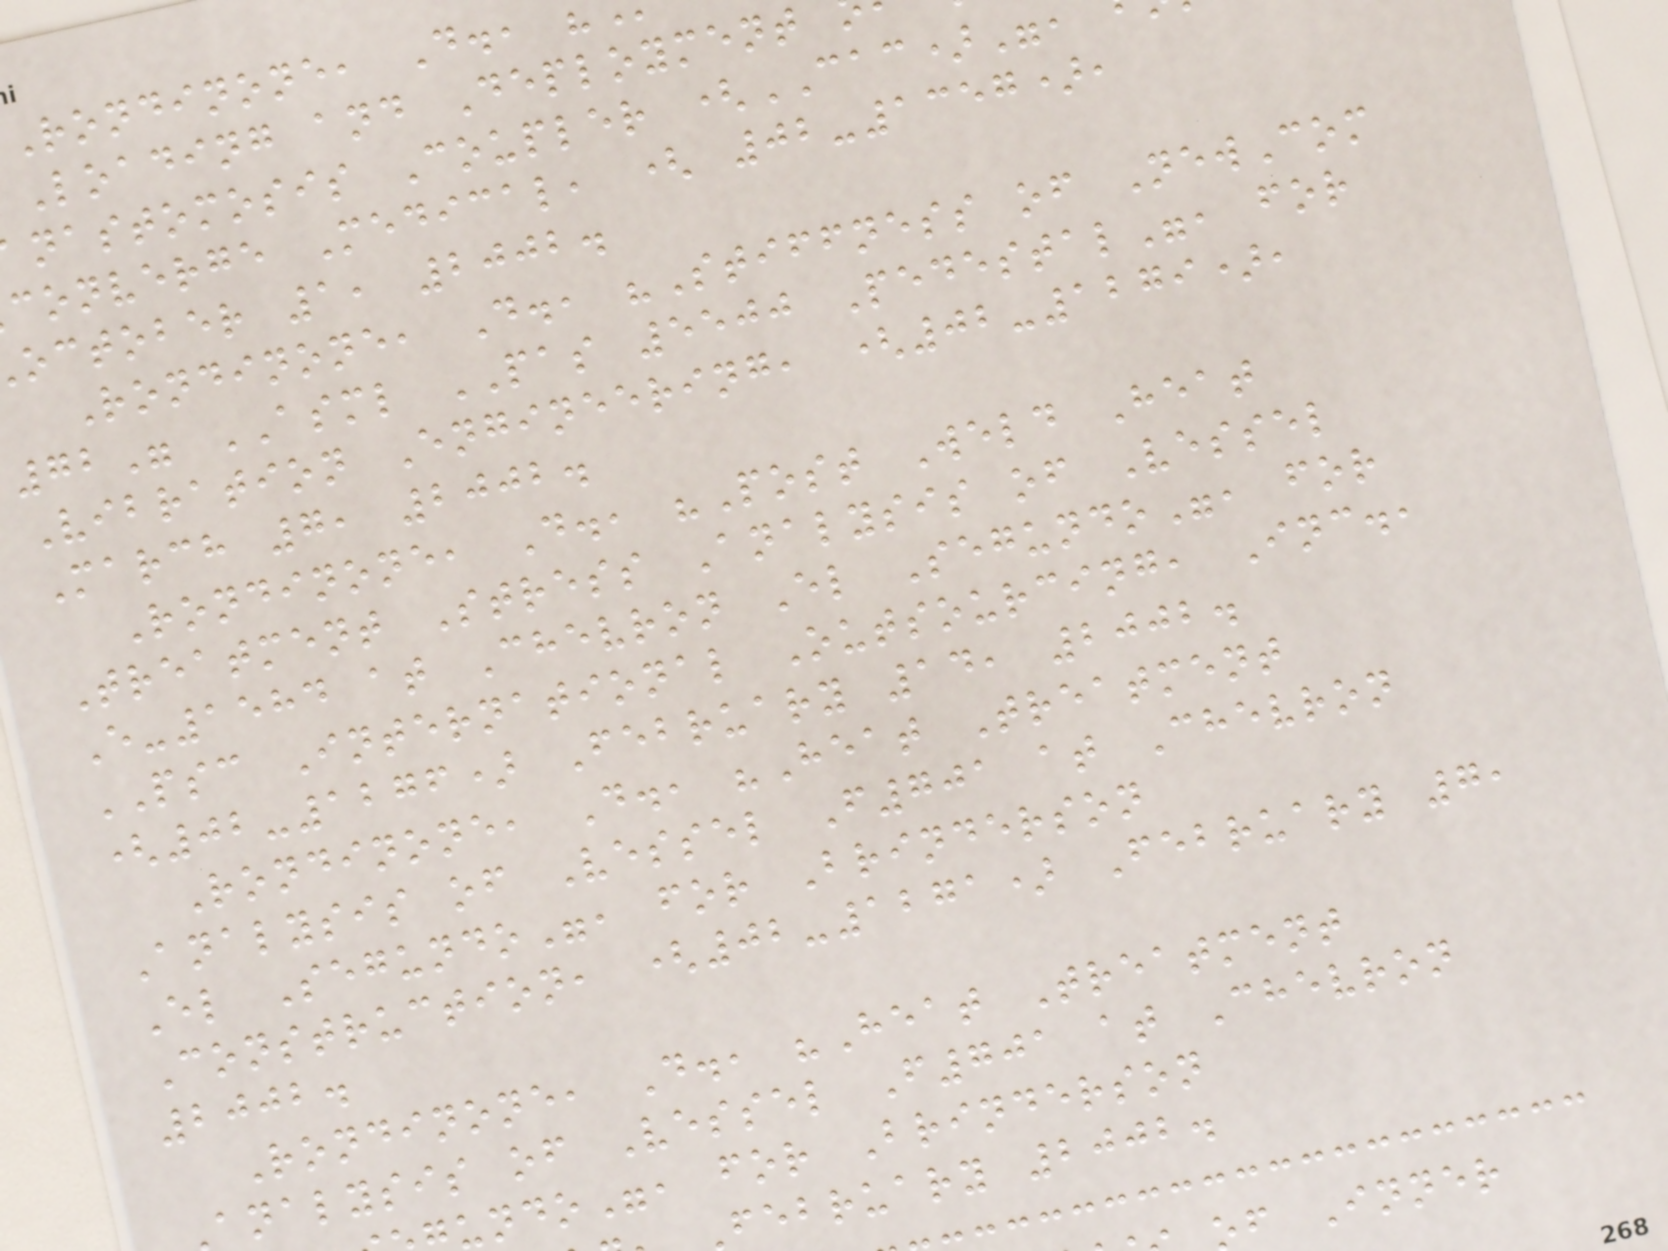Rondinone, D.,
Loading and Deployment
nastomosis Coupler (CAC)",
converge Medical, ( 02-1357),
october 1, 2002.
Rondinone, D., "Stiffness of NewCom
72" ASML PAS 5500 Pedestal", for
Vibration Engineering, (02-1279),
March 7, 2002.
Rondinone, D., "Post Weld Heat
Treatment Stress Analysis of Vessel
E-1584 at Chevron El Segundo", for
PSC International Outsourcing, Inc.,
(02-1276) February 14, 2002.
Rondinone, D., "Heat Treatment
Analysis of Vessel F701 at Chevron
El Segundo", for Brinderson
Construction, (02-1271) February 7,
2002.
Rondinone, D., "Heat Treatment
analysis of Vessel F701 at Chevron
undo", for Brinderson
february 2002.
